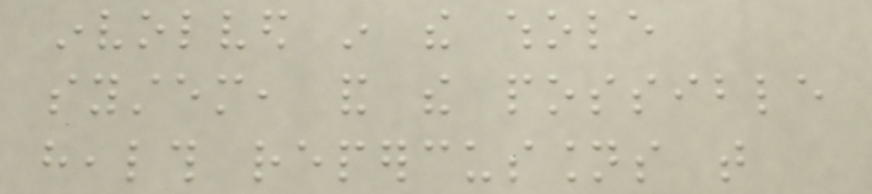involved in the whole
system, and the possible
health repercussions that
